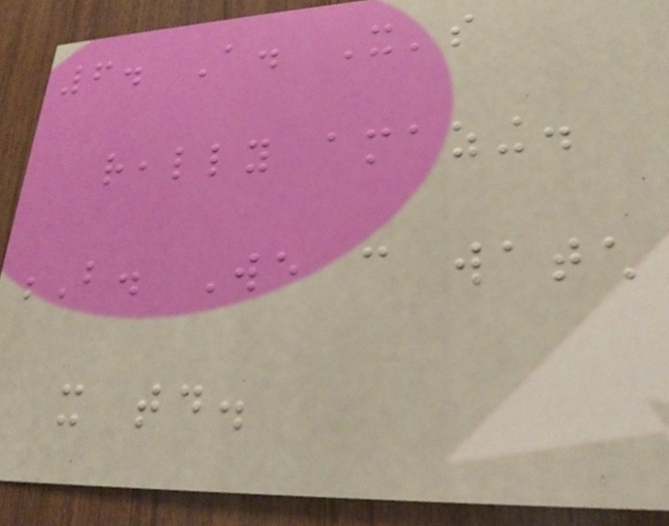6. A. It's
really amazing.
B. We can watch
it today.
